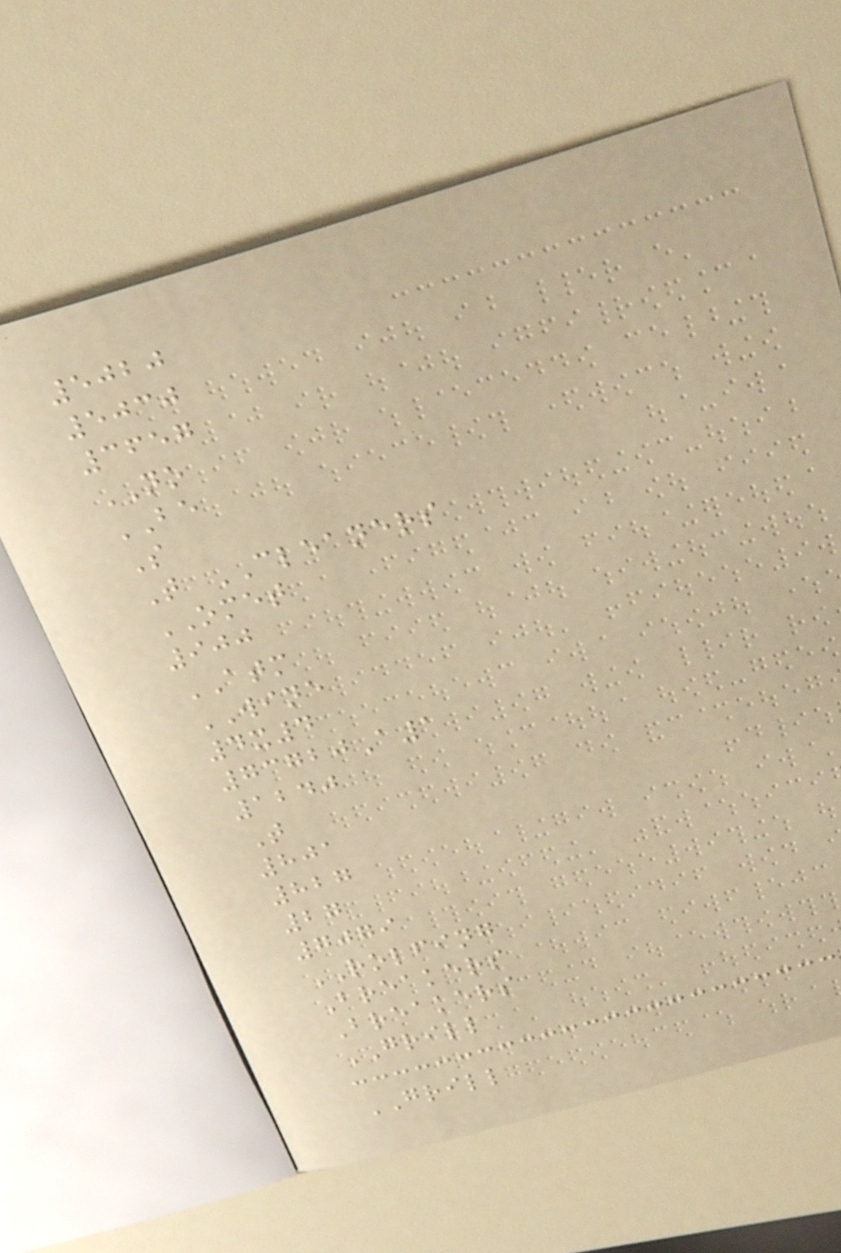5020
5030
3657
NO
BE
S
T CLEANERS
OMET
900
ATM
WINE
4x4
73720A1
1240
T
801
827
27
7079
ROLFING
Breakers
Breakers
GRILL
GRILL
